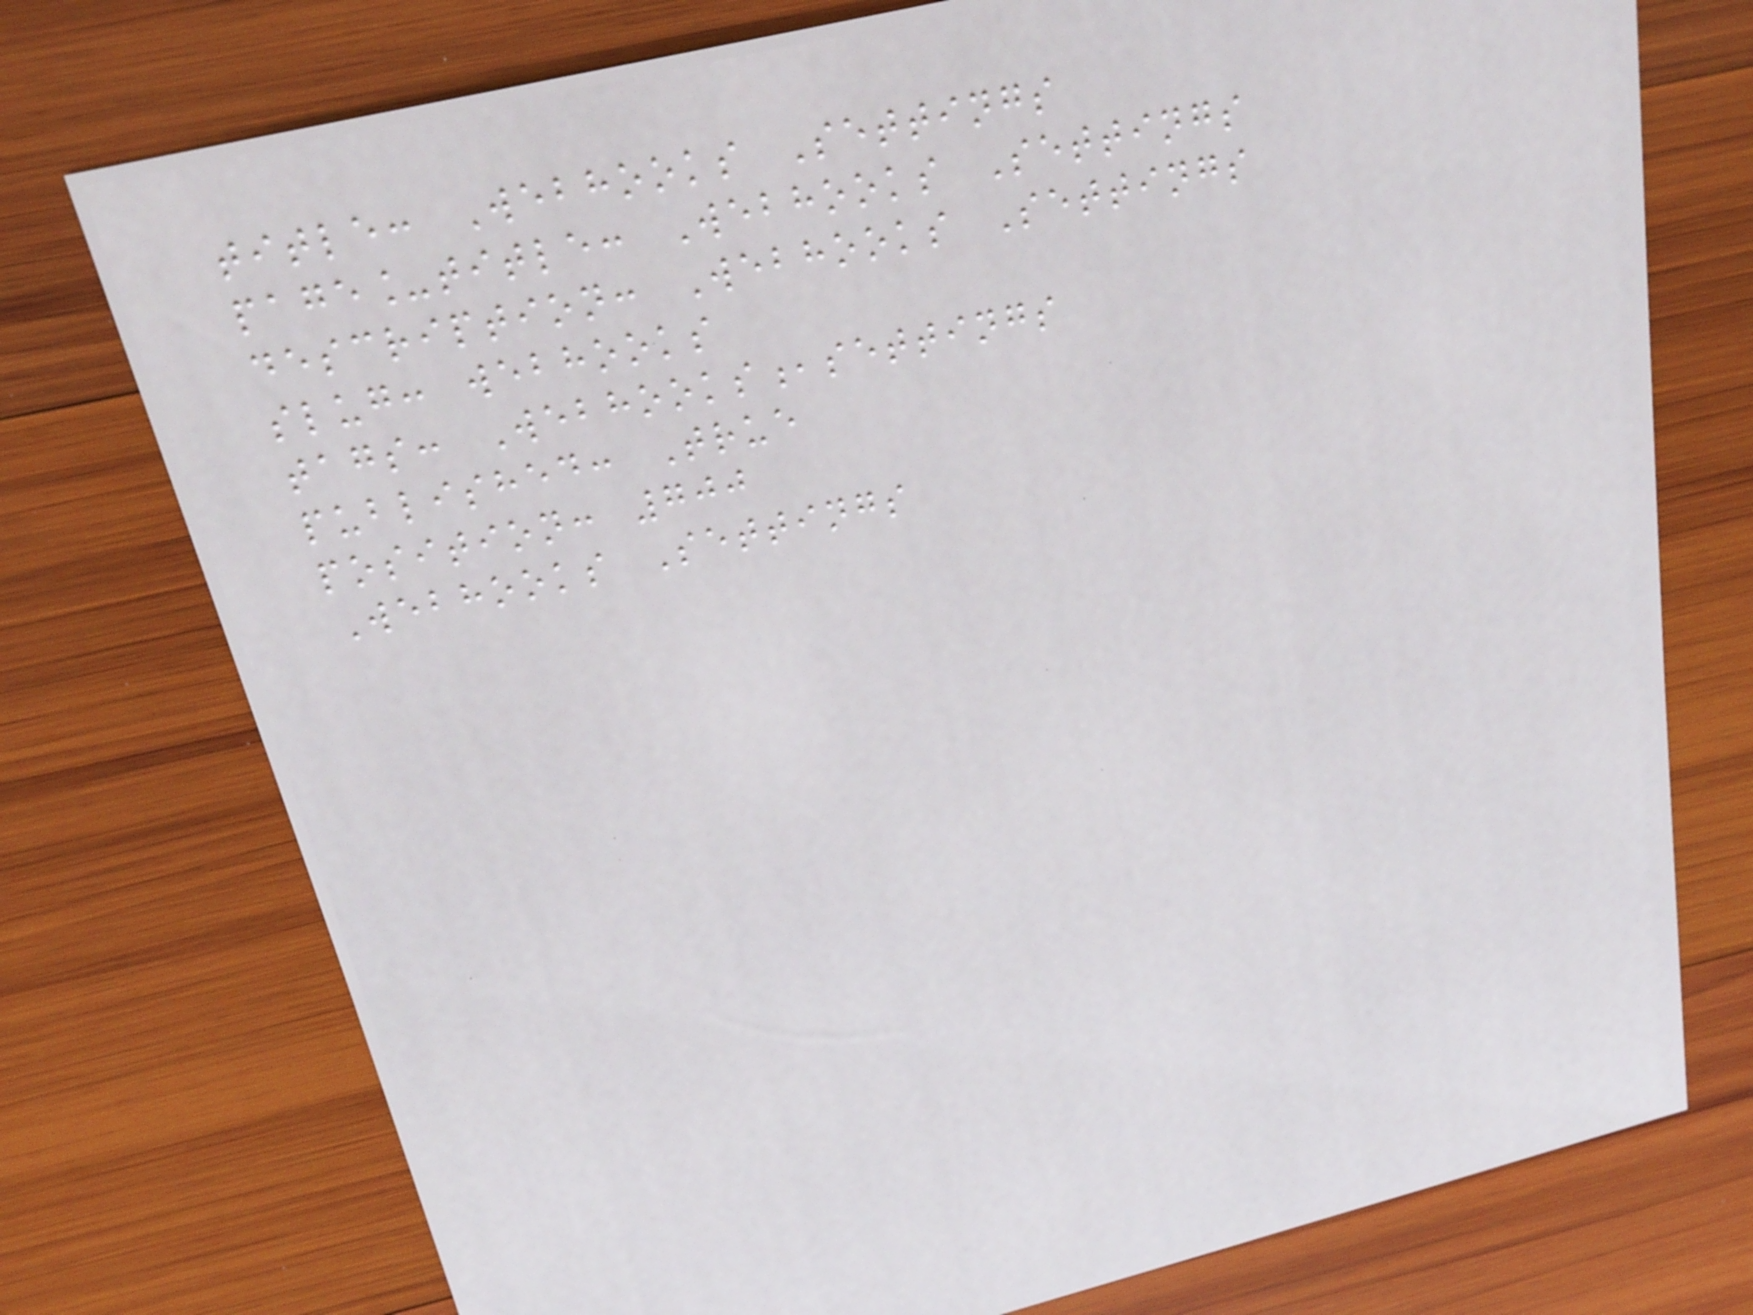title: Webhooks Settings
page_title: Webhooks Settings
description: Webhooks Settings
slug: webhooks
tags: Webhooks,settings
published: True
position: 700
Webhooks Settings
